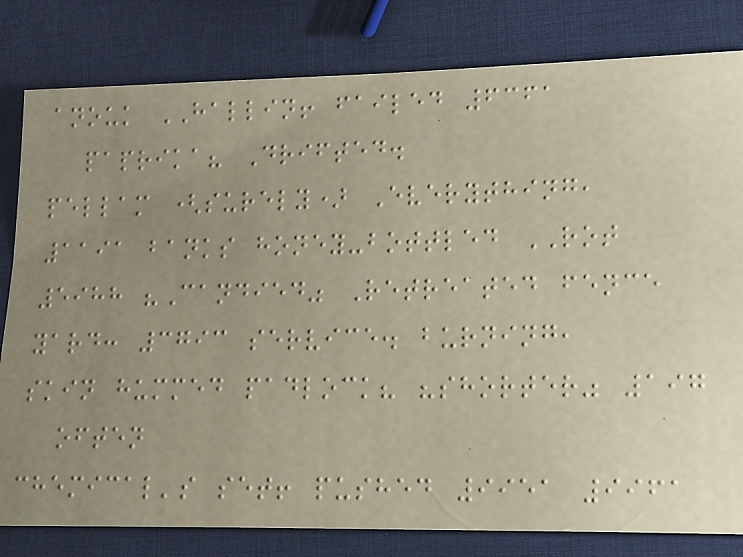anouk HALLIN! failed 6361
paprika? Drifted.
pellam (surely) Everything,
1191 banks honey-bottled ROT
5988 "Candied" Retreated fence
yard: 3793 service. burning,
skin hummed padlock? "shorter" 197
often
chemical's set! pushed 9951 9961
